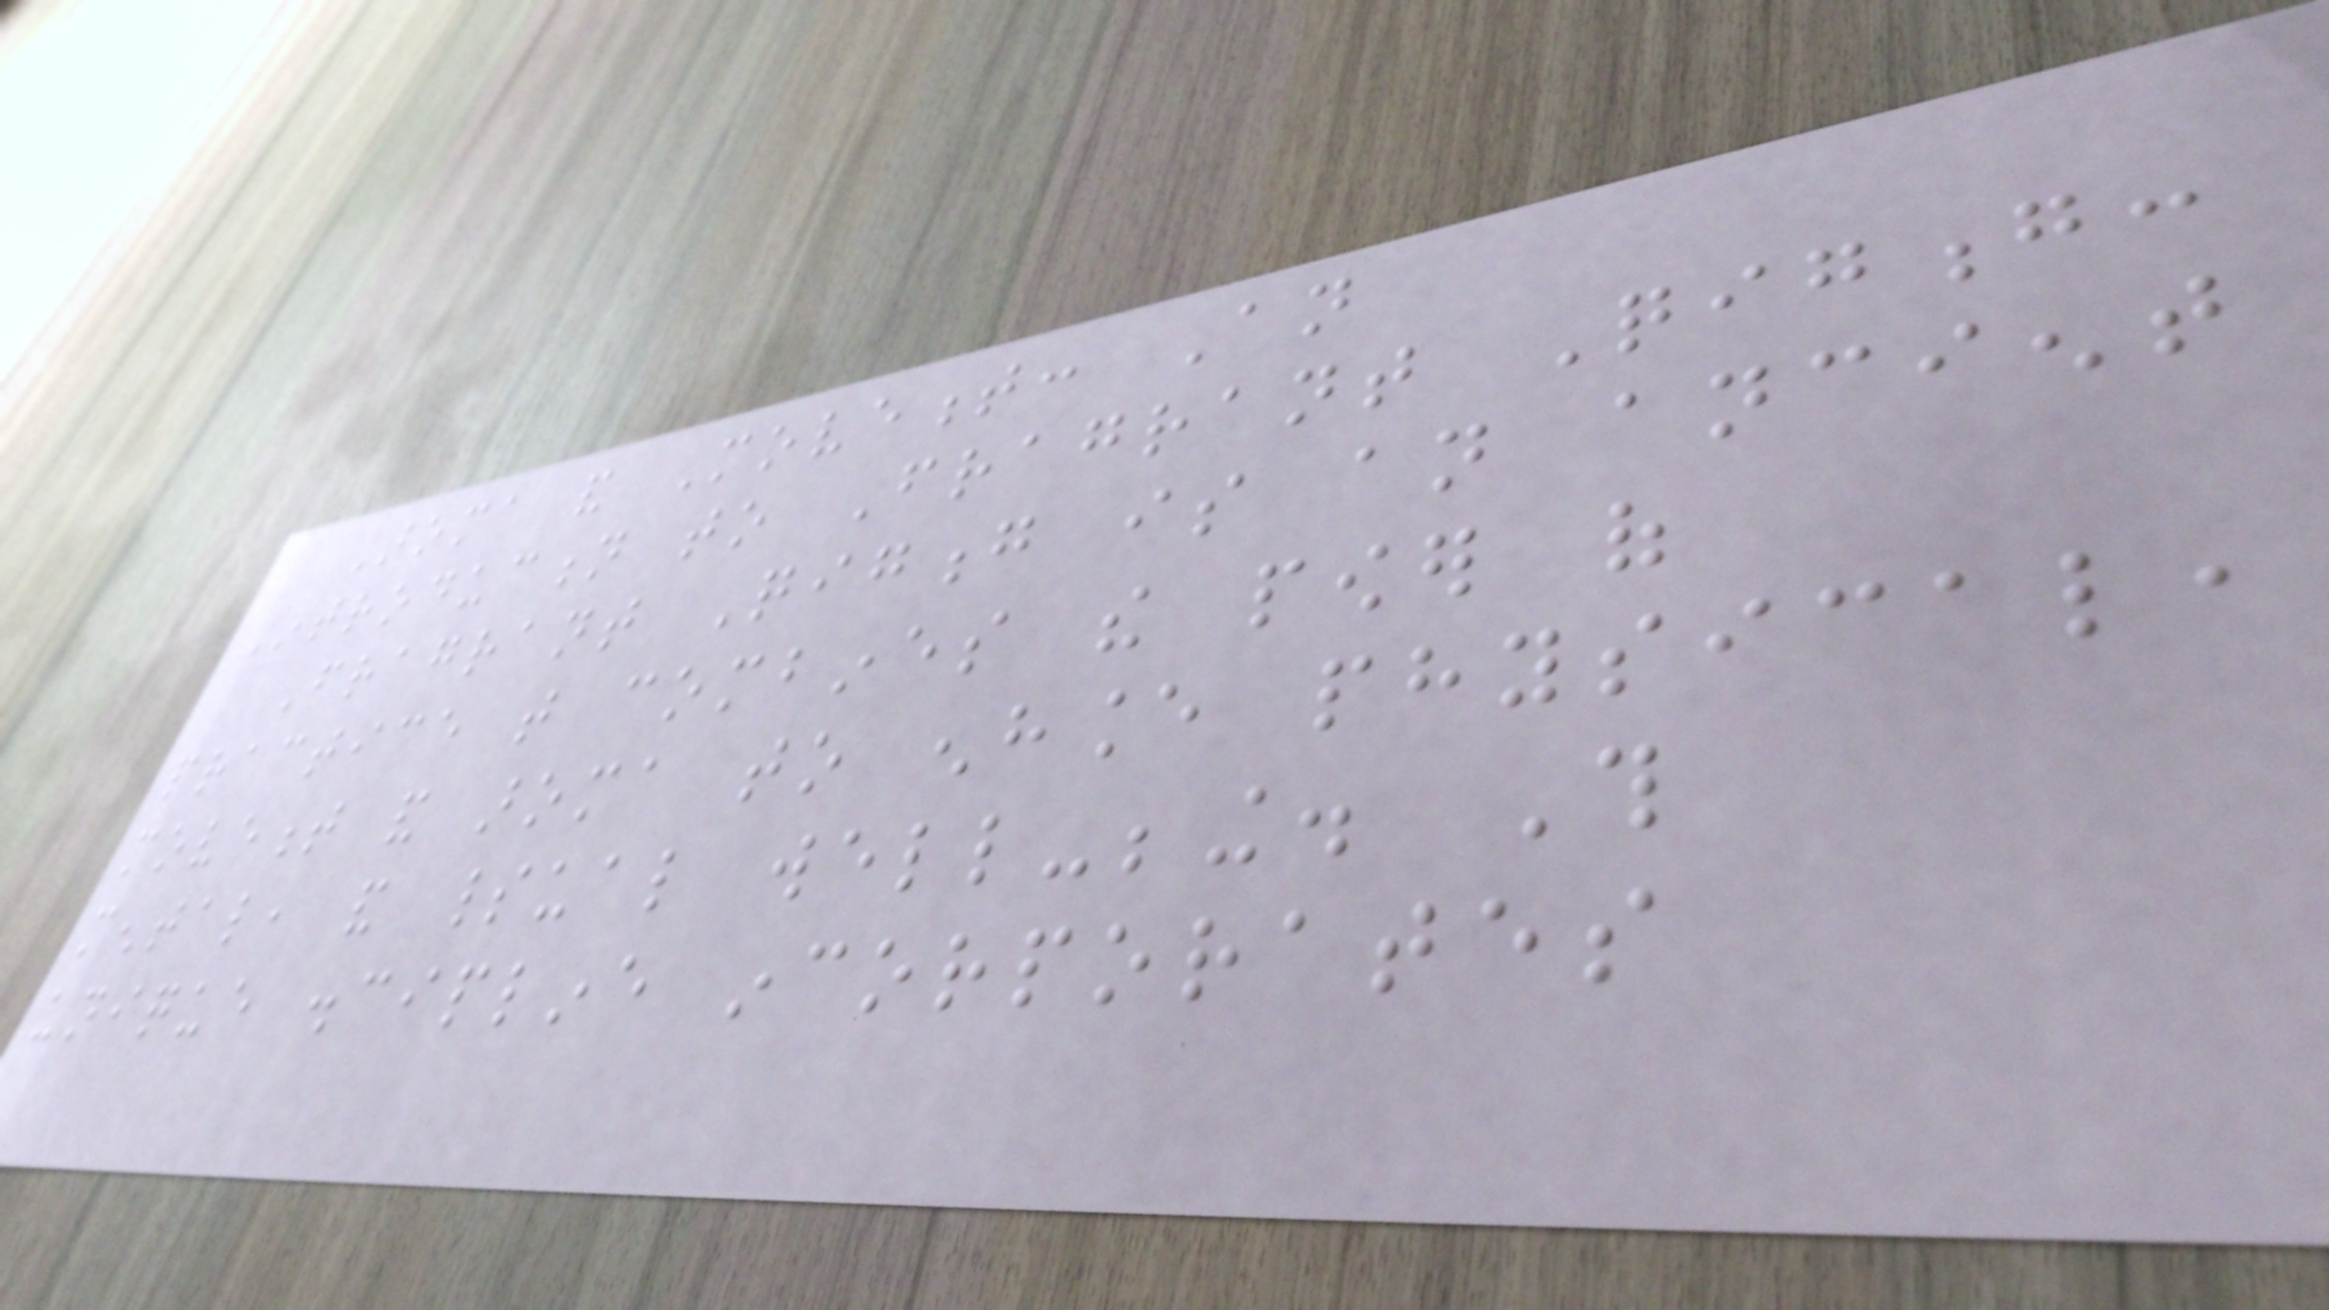Aroma and Movement: An
Introduction to Fragrant Qigong:
Fragrant Qigong is an ancient
practice that combines the power of
movement and aroma to enhance physical,
mental, and spiritual well-being. This
unique discipline incorporates
